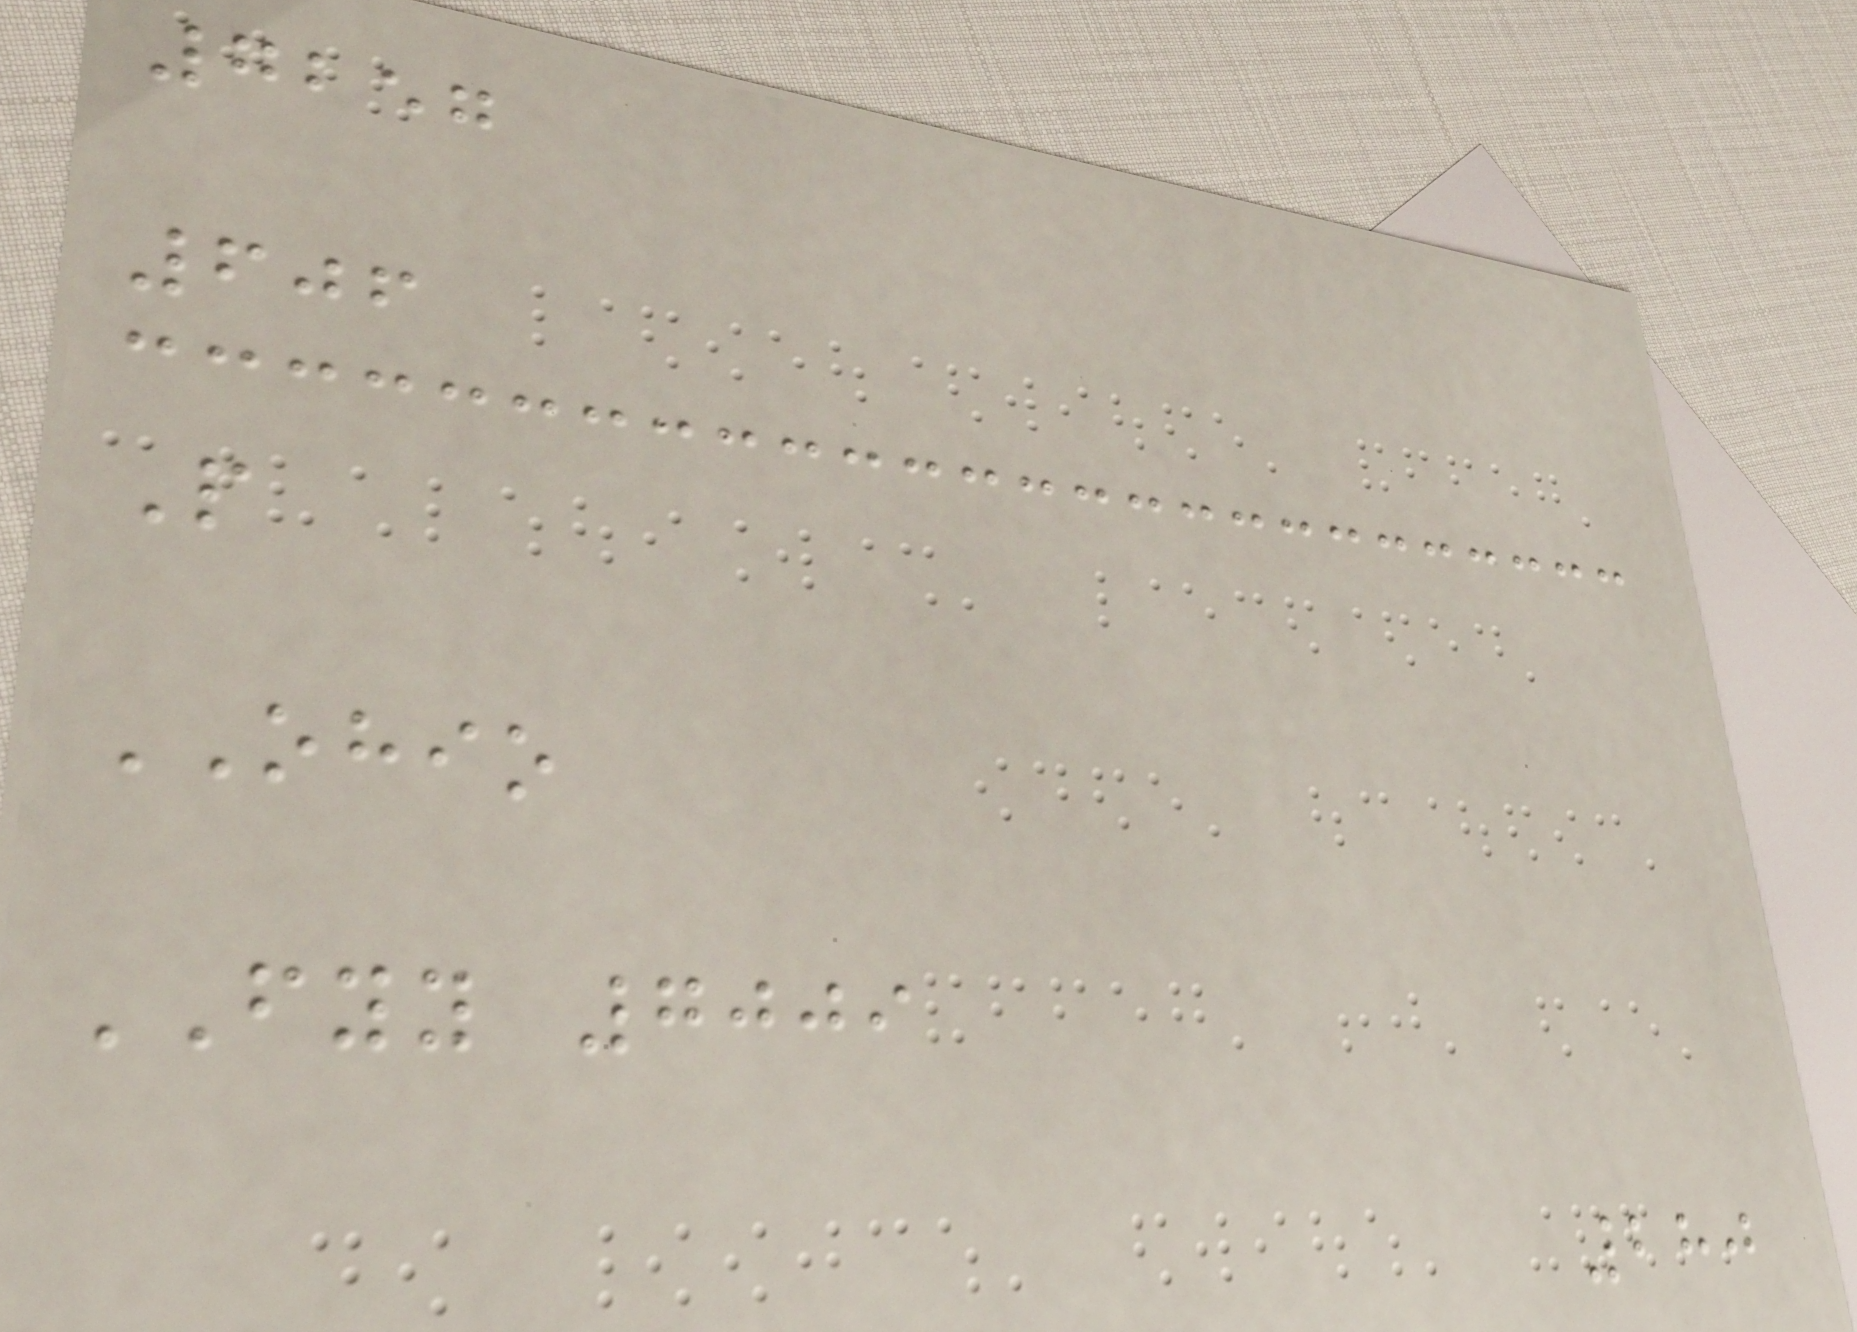7257
606
P
OHIO
FYY 7009
280
